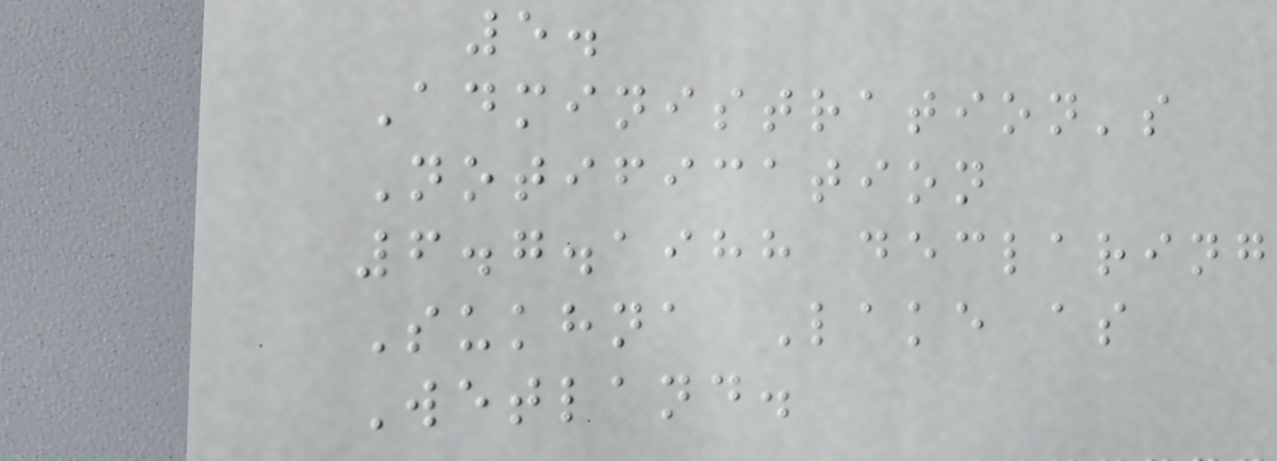5.
Administration's
Notification
6.7.1988 declaring
Sukhna Lake as
Wetland.
